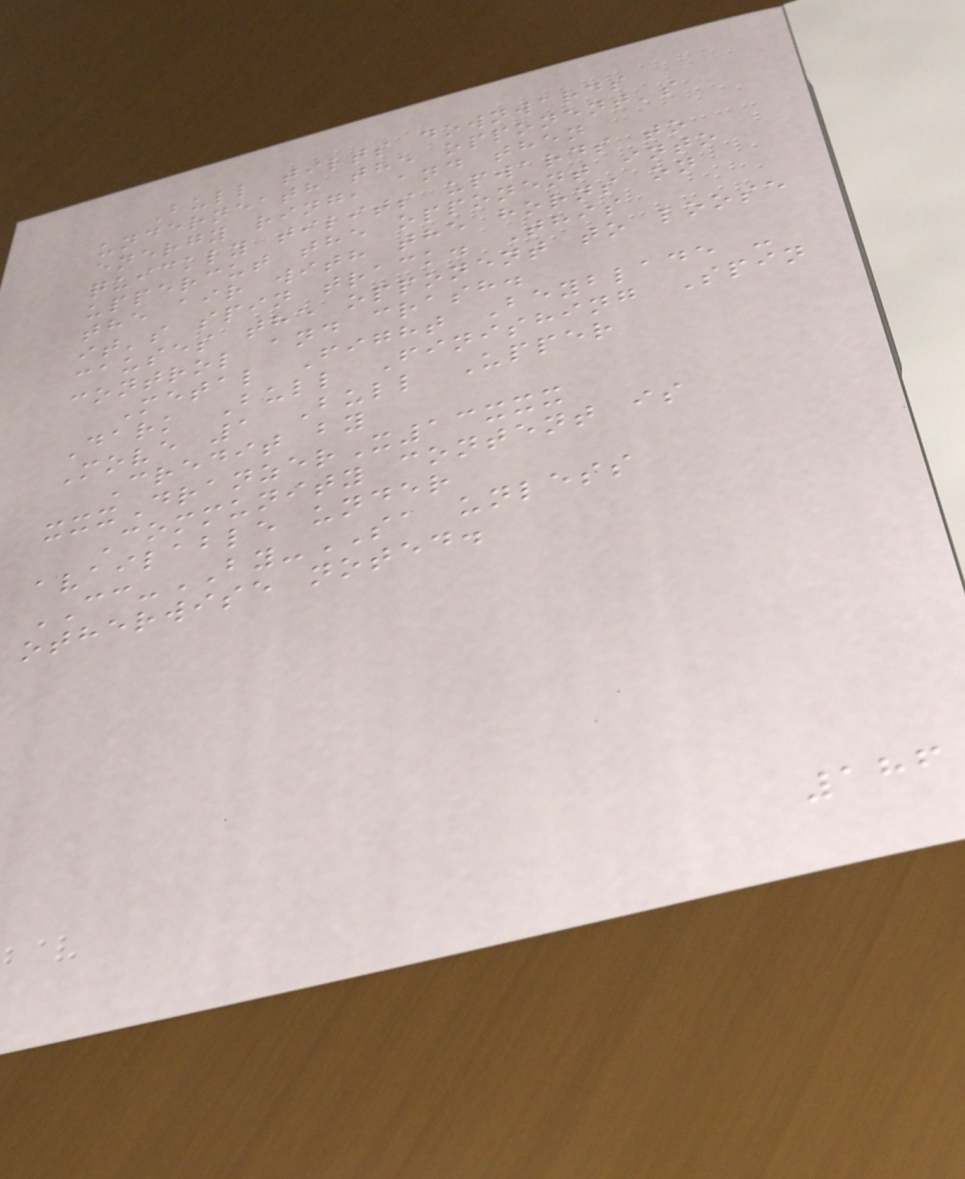Bull tilts downwards
underneath the opponent's
energy ring, and then
quickly tilits upwards to
uppercut the opponent into
the air with the horns on
it's spin track. This
causes the opponent to loose
control and crash.
Metal Fight Beyblade -
Dark Bull Finishing Spin
Move 1 Bull Upper
Credit by
xxxDranzerX13xxx
Community content is
available under
CC-BY-SA unless
otherwise noted.
186
